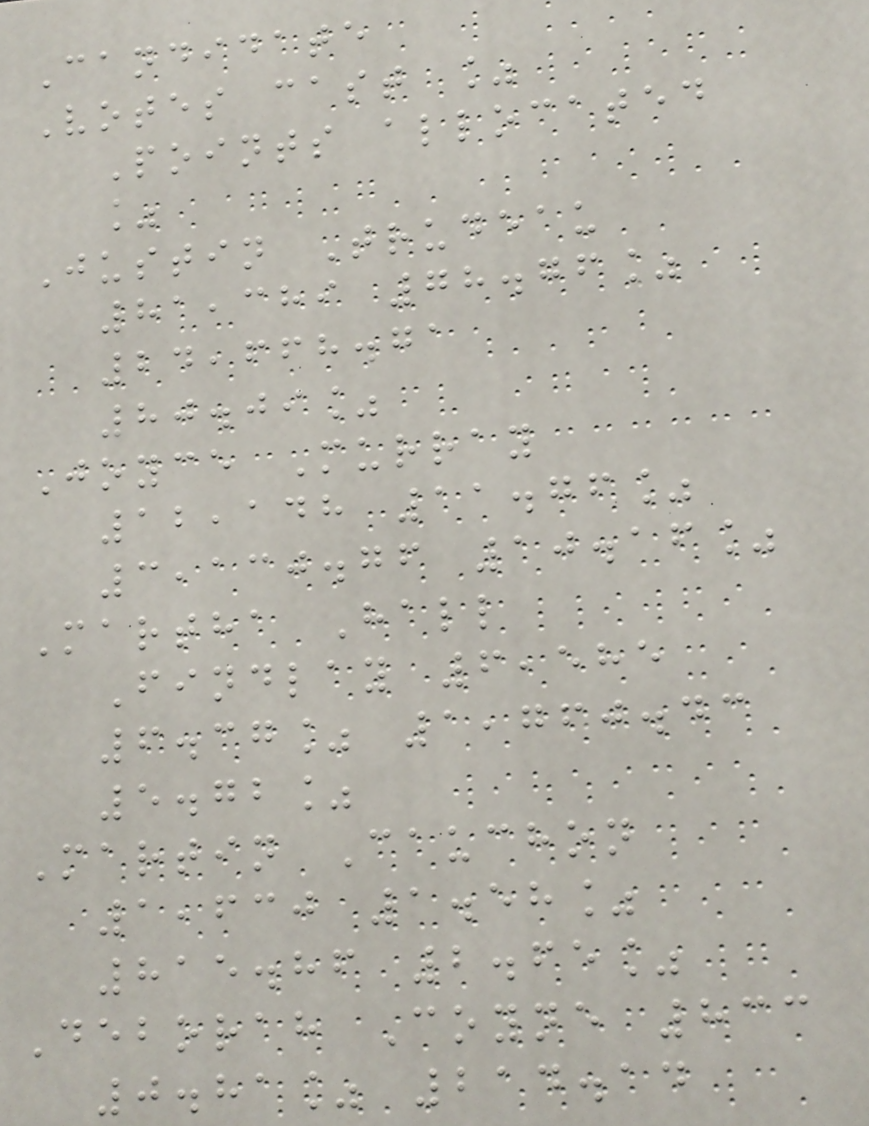Candidate
Votes cast %
Points allocated
%
Justin Trudeau
81,389 78.76%
24,668.71
80.09%
Joyce Murray
12,148 11.76%
3,130.76 10.16%
Martha Hall
Findlay 6,585
6.37% 1,760.43
5.72%
Martin Cauchon
1,630 1.58%
815.86 2.65%
Deborah Coyne 833
0.81% 214.14
